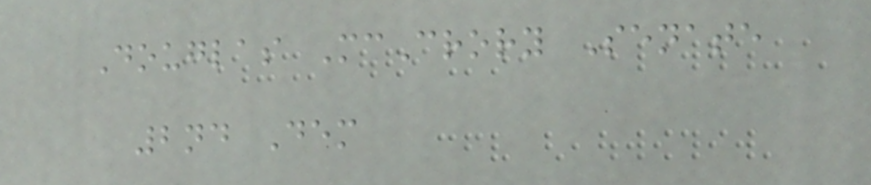Douglas McCrory Senate
2nd Dem
